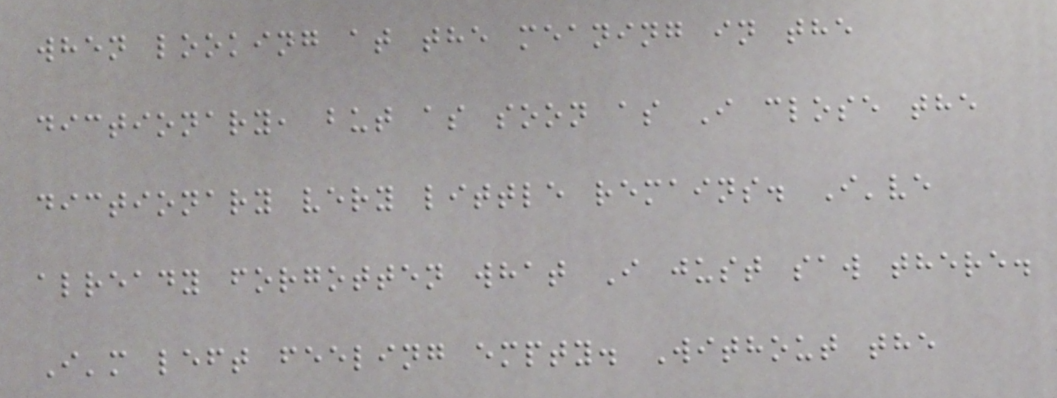when looking at the meaning in the
dictionary, but as soon as I close the
dictionary very little remains. I've
already forgotten what I just saw there.
I'm left feeling empty. Without the
